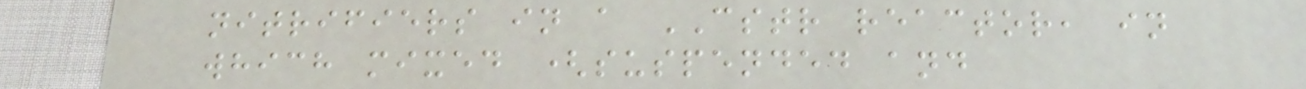nitrifiers in a CSTR reactor, in
which mixed (suspended and
